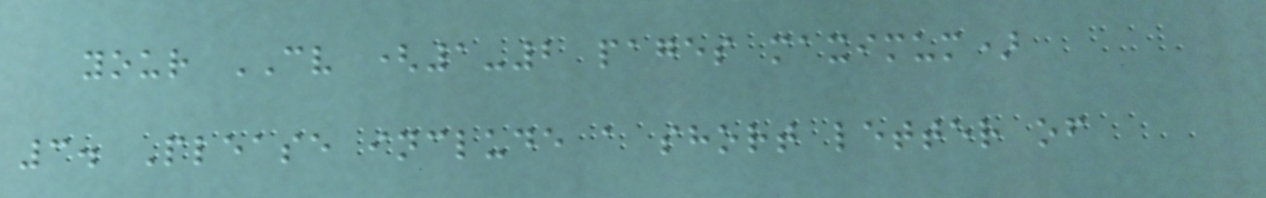your CV (1-2 pages maximum)
3. Please include a short letter of
